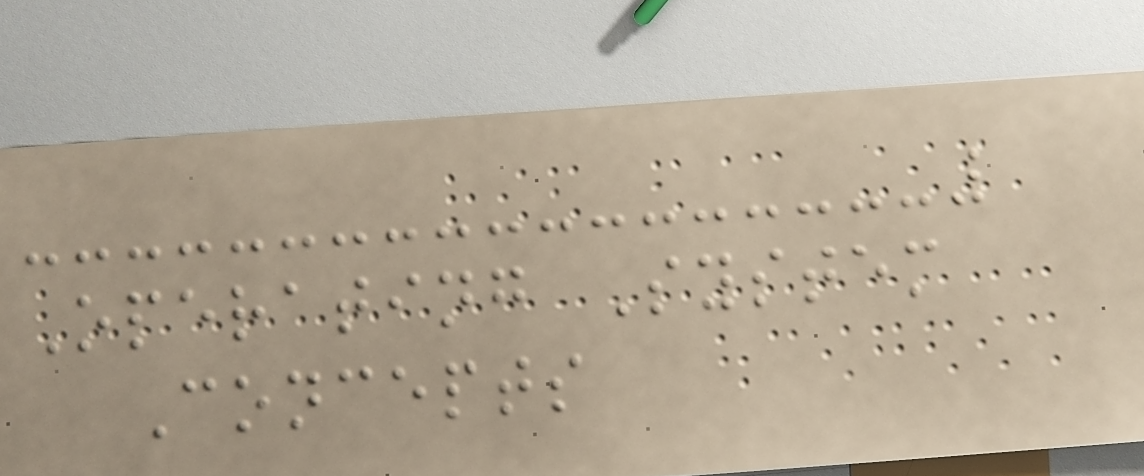Operating System
Concepts
